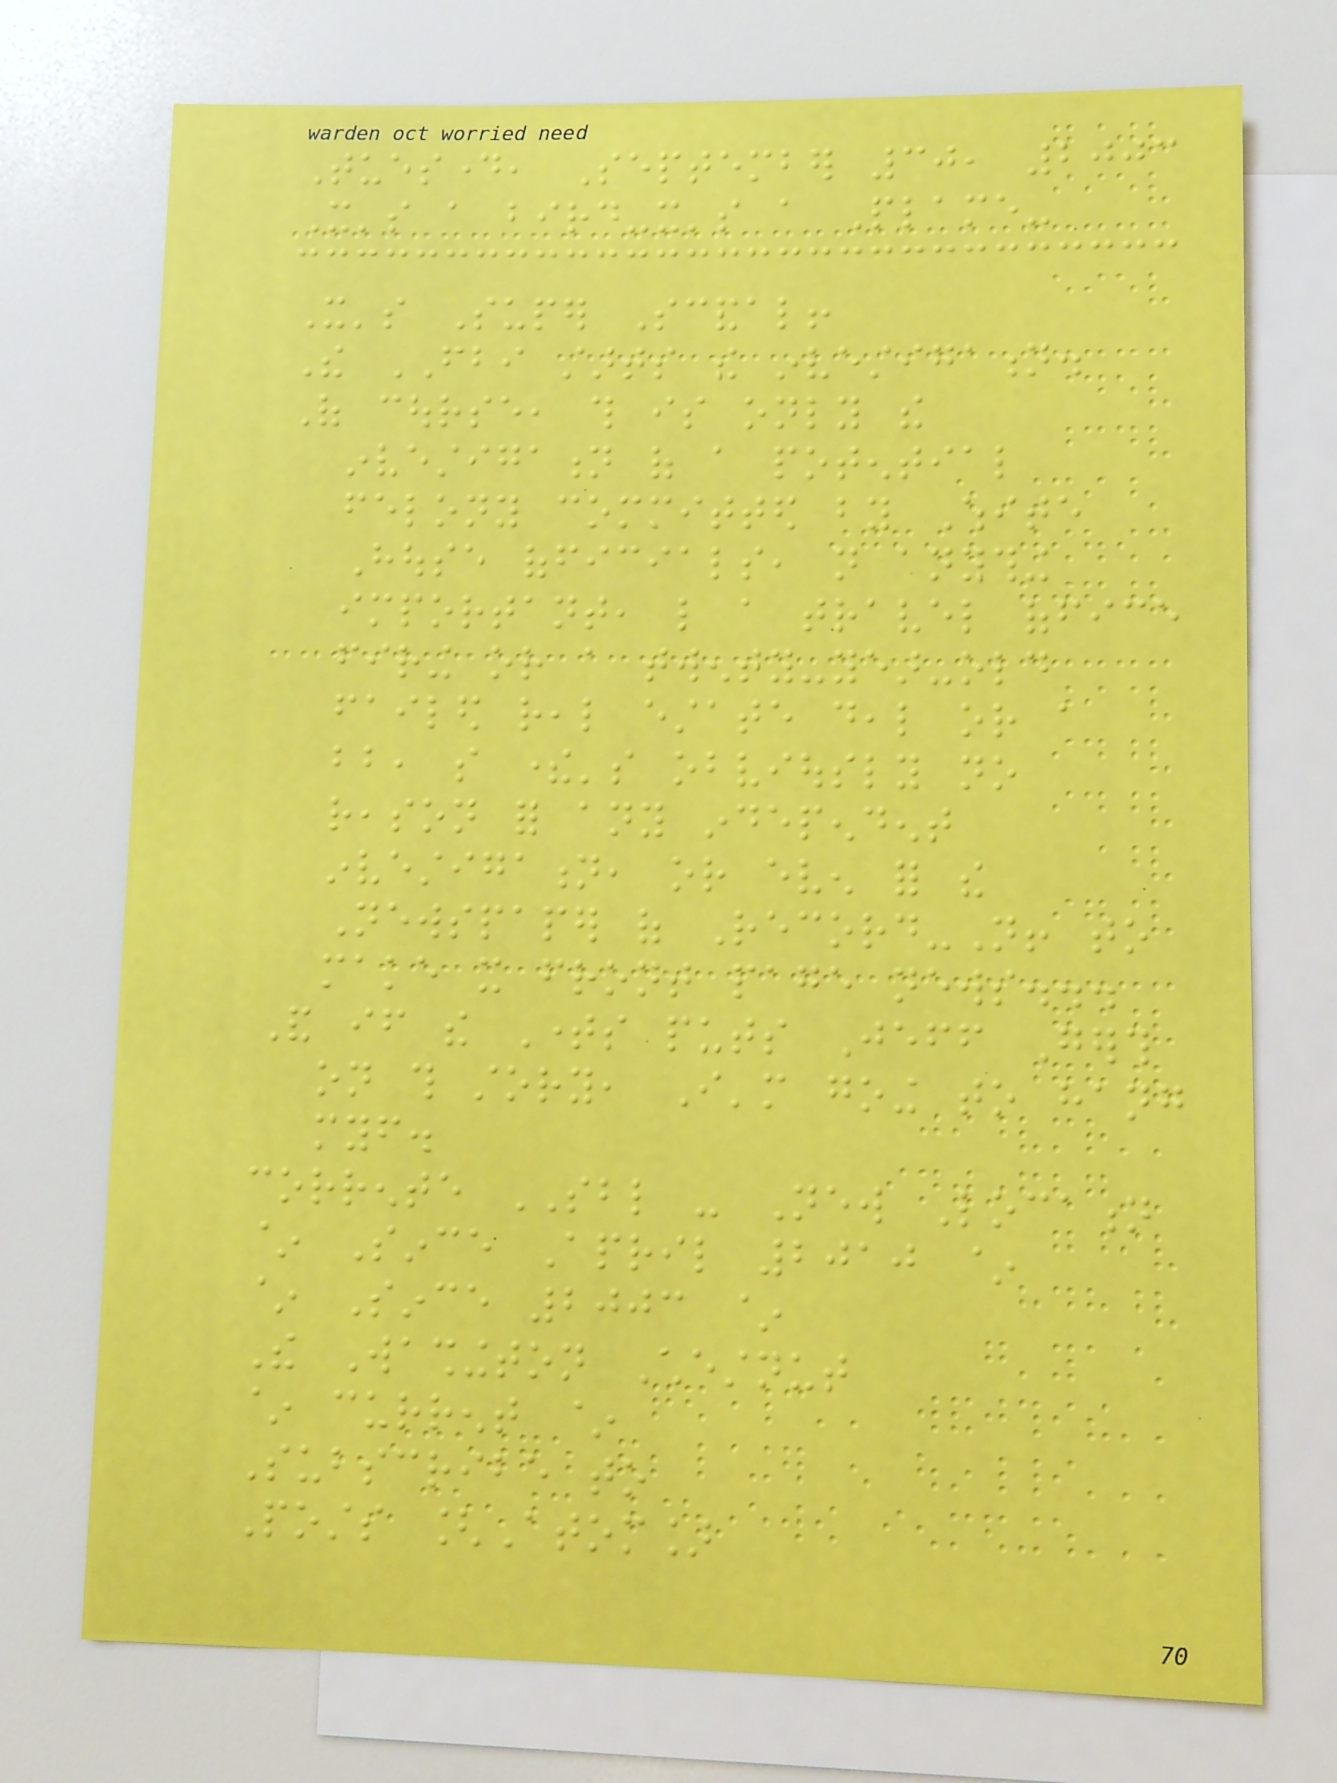Tuesday, September 30, 2003
It's a bird-it's a Plame-
It's Super Scandal!
The FBI starts the investigation.
Of course, this is only the
investigation of a potential
felony committed by White
House officials, not anything
important, like a travel office
firing or a twenty-year-old
failed real estate deal or a
bb, so there's obviously no
reason for any independent
investigation, or even for the
Newspaper of Record-Not! to
make it front page news...
And if the Times puts Jeff Gerth
on this story, I'm going to hang
myself.
corrente SBL - New Location
~ Since April 2010 ~
~ Since 2003 ~
The Washington Chestnut
~ current ~
Subscribe to
Posts [Atom]
